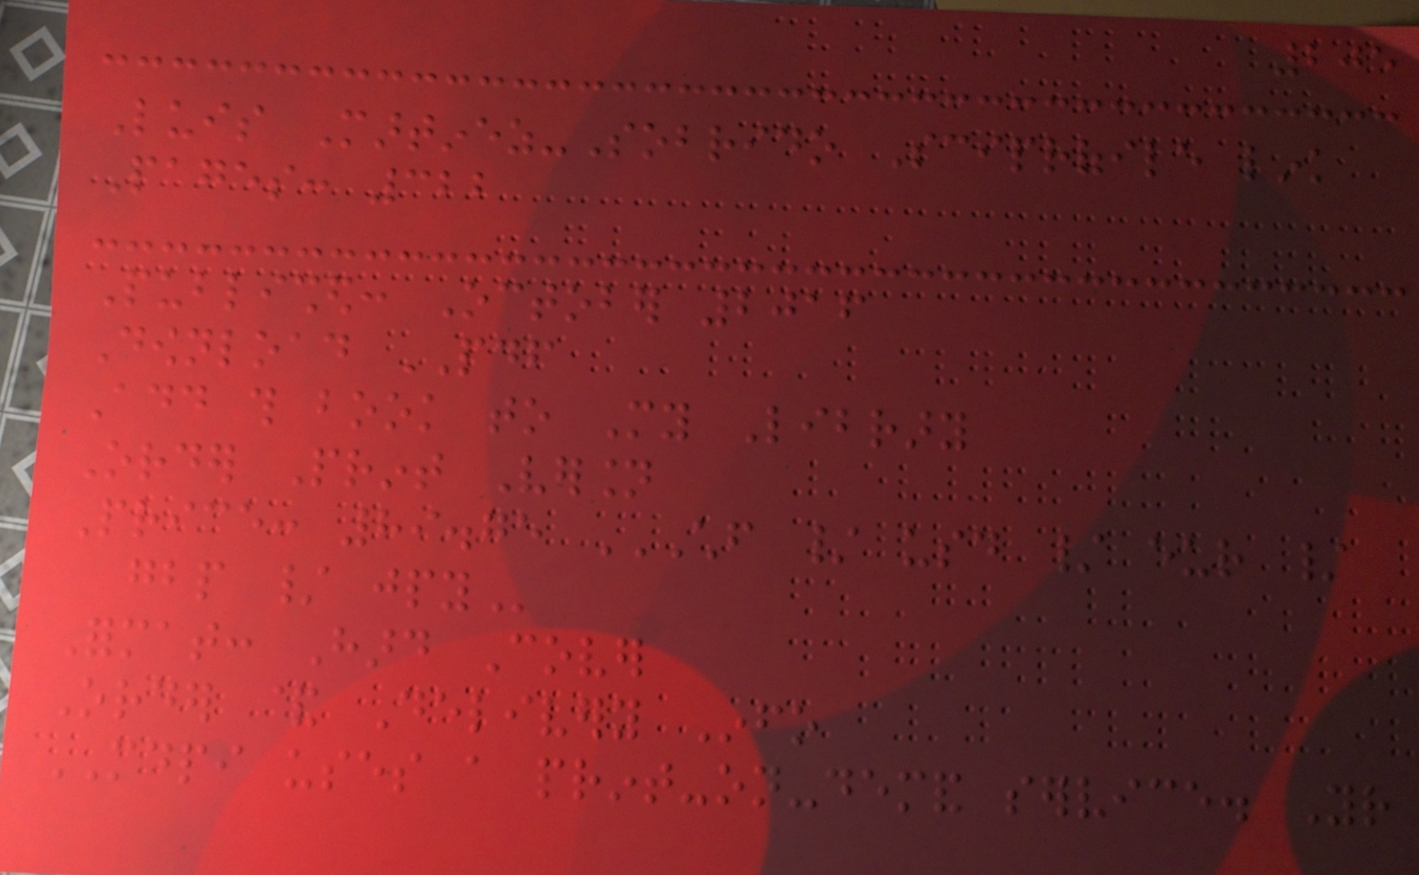205
Luis Martinez-Sobrido Sciprofile link
Pages: 322
Published: October 2016
Download PDF
Add this book to My Library
Order Print Version
Price: 89.75 CHF / USD / EUR /
GBP / JPY
Format: Hard Cover
Order & Delivery Info
MDPI uses a print-on-demand service. Your
